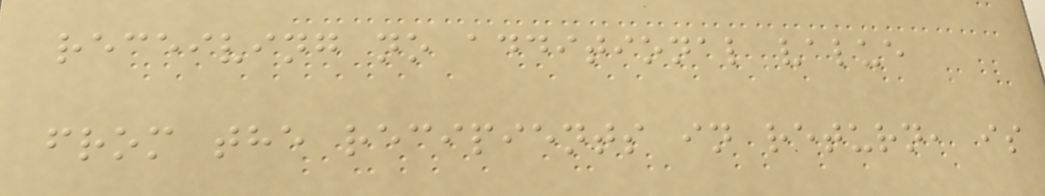receiving no additional value
from the recipients in return, is
